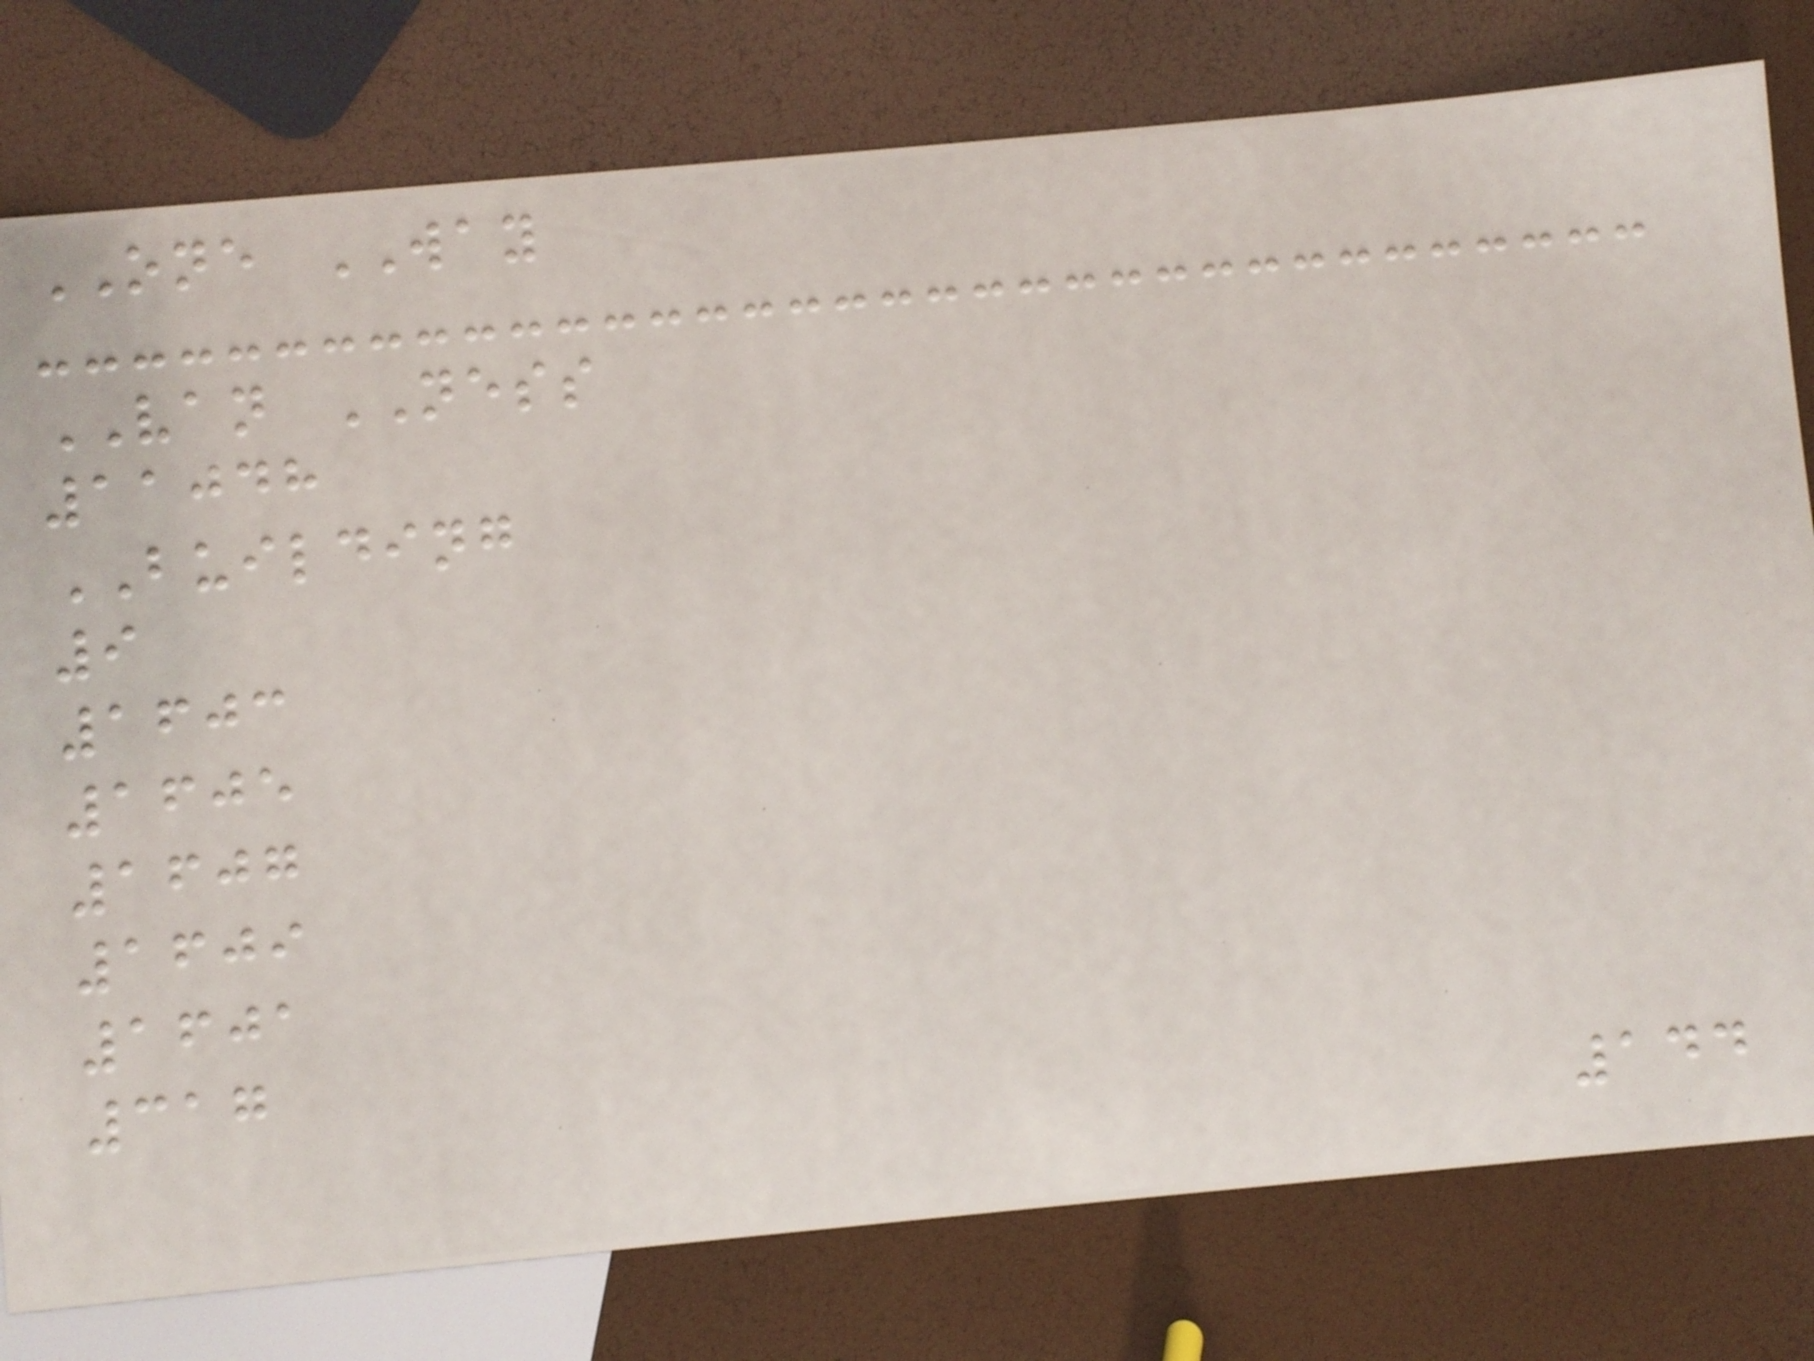ONE WAY
VAN NESS
11048
BUILDING
9
1603
1605
1607
1609
1601
317
144
